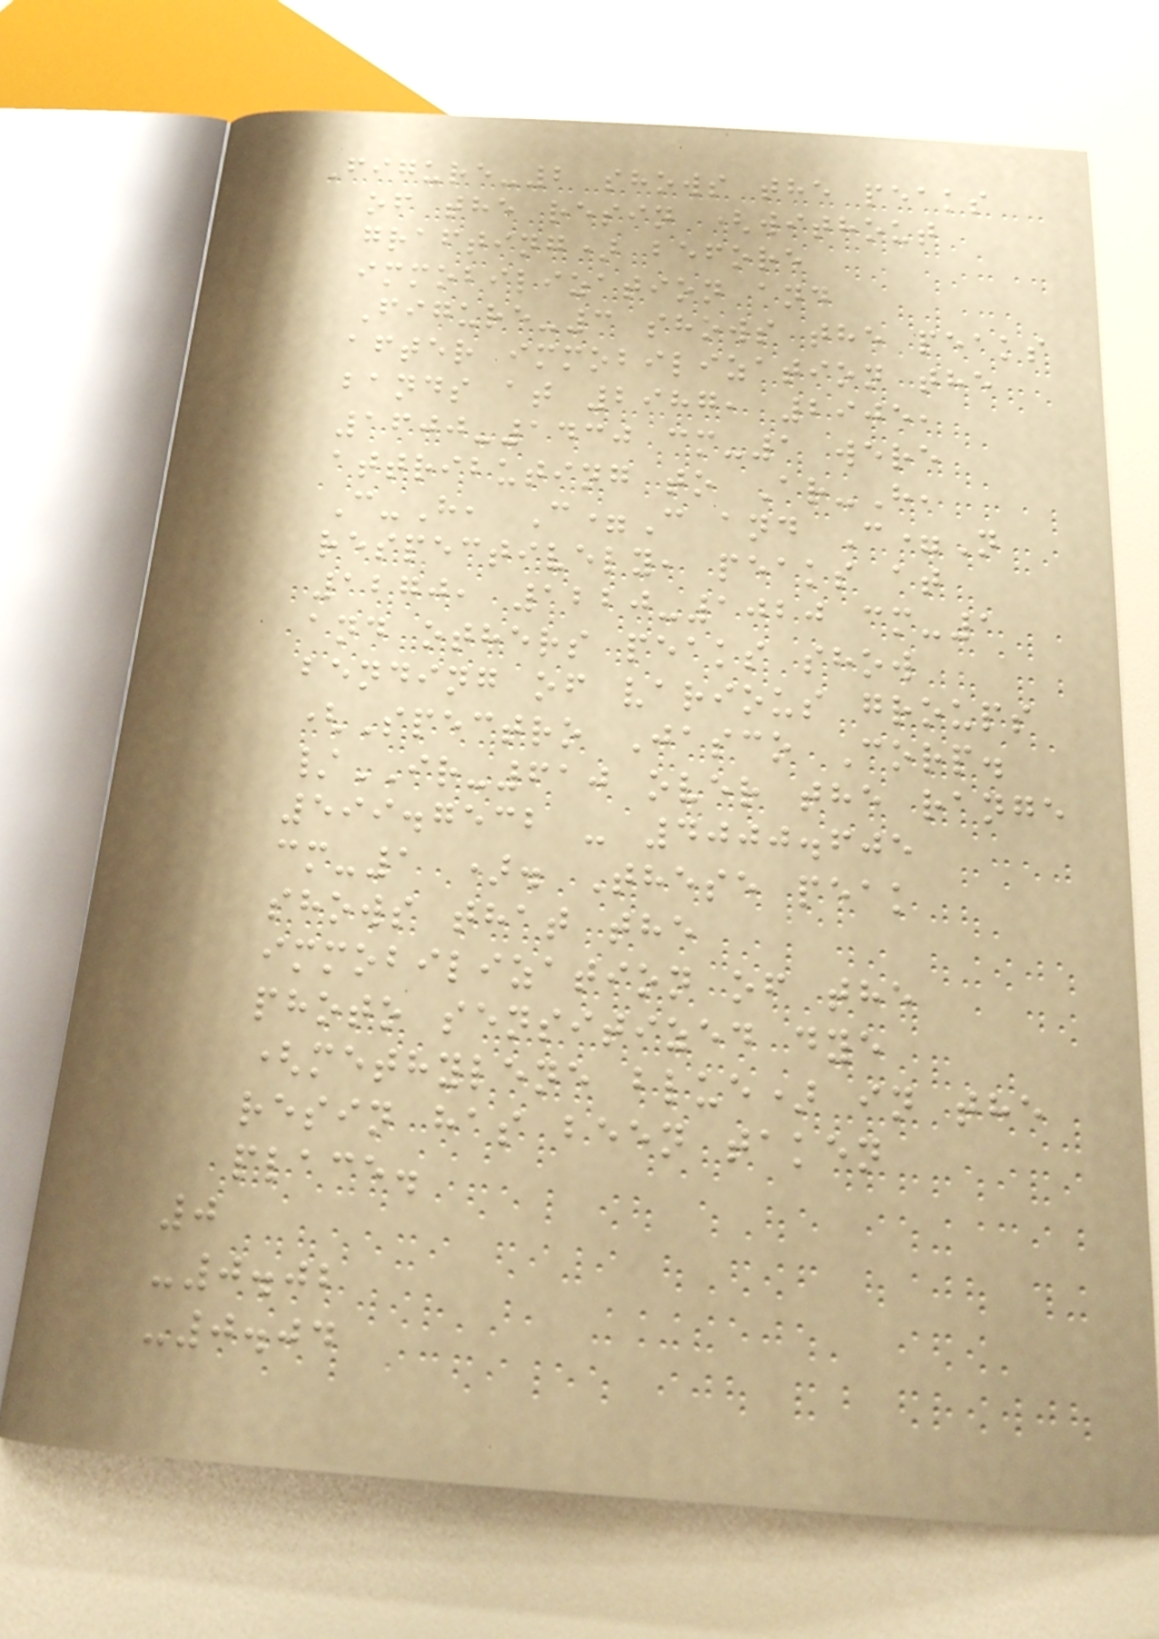Figure-2 shows the peaks
of the resin (without
grafting) before
immobilization and
Figure-3 shows the peaks
after immobilization the
bands at 2987, 2905,
1600-1430 cm-1 were
attributing to Ar-H,
C-H, C=C and C=N
respectively, peaks at
1270, 1220-1020 cm-1
and others peaks show
bending of various groups
(Spectro Jasco Corp.
/IR-610 over the range
599.7532 - 4000.605
cm-1 ). These peak
shows that the
immobilization of the
photo sensitized dye
(methylene blue) in the
resin has been taken
place.
0
-0.02
-0.04
